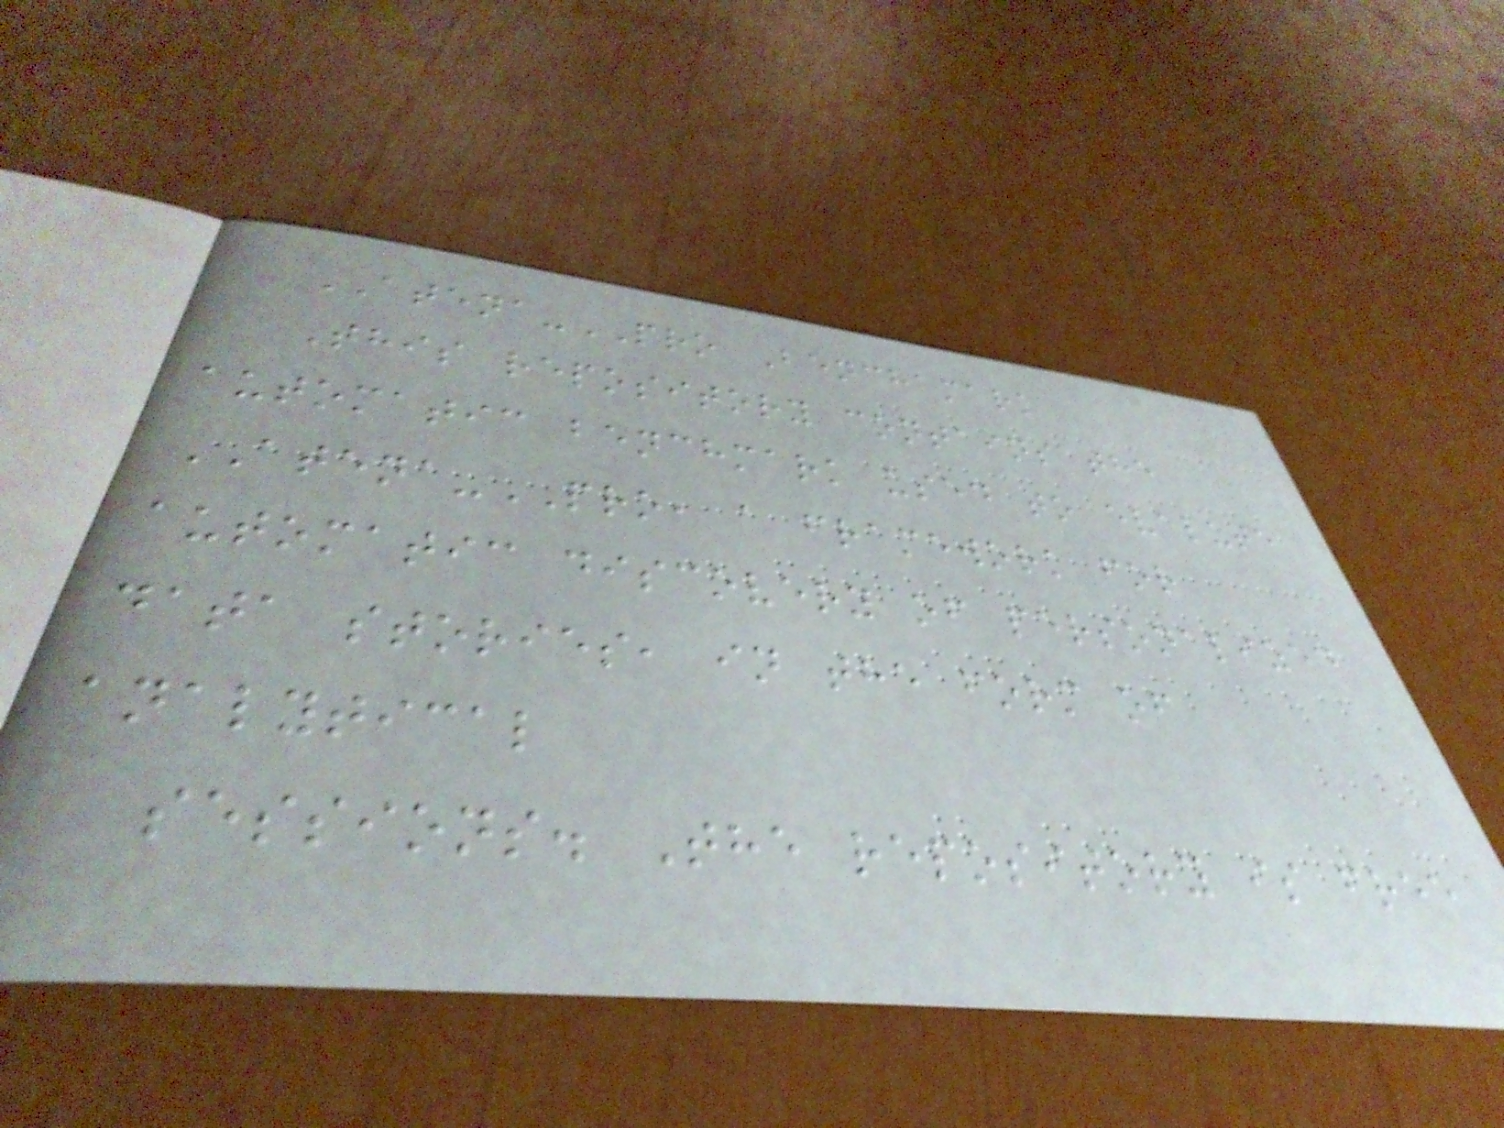ATENA-PRO Benchamark
This repository contains the
automatic benchmark used to evalute
ATENA-PRO, a framework for
automatic discovery of personalized
data stories, in the form of
analytical
sessions. The repository is free
